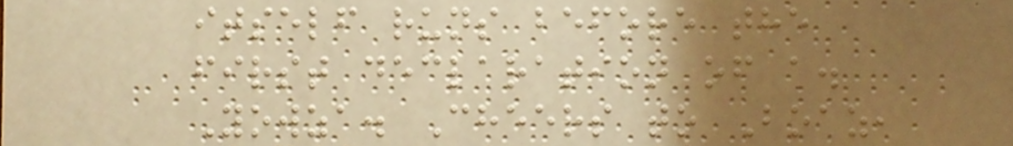itself runs before the
first declaration of a.
Yowza. Cheers to Boaz,
